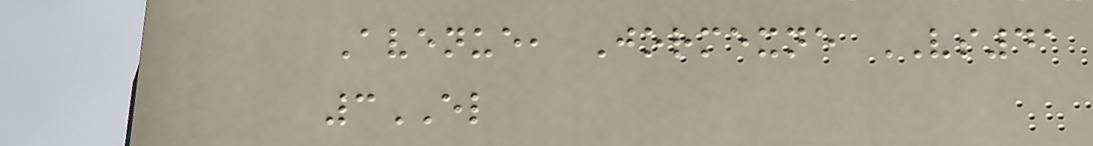Avenue, Jormexne VS41
3EL
